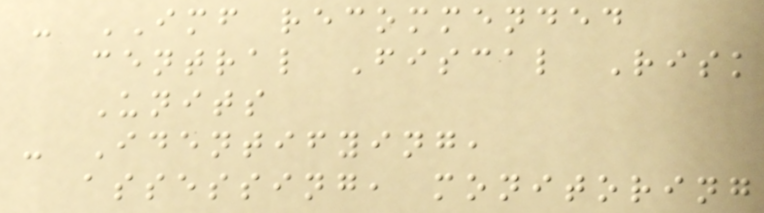- IMF recommended
central Fiscal Risk
Units
- Identifying,
assessing, monitoring
